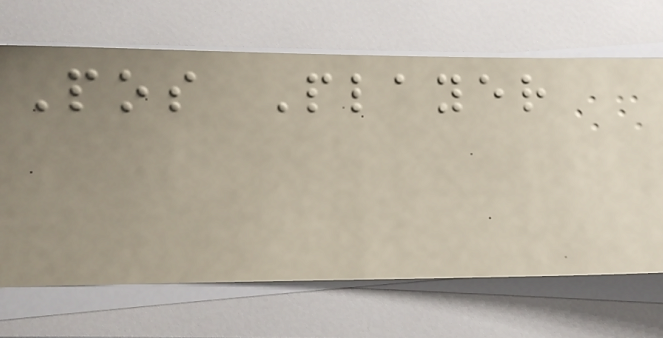Pos Player
